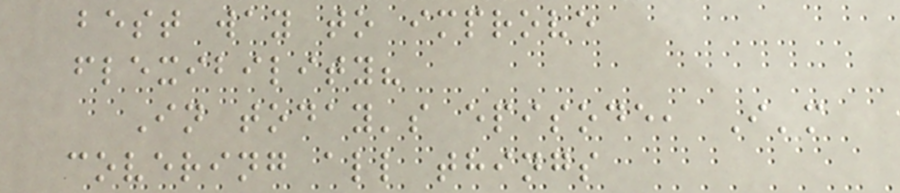best way to improve
flexibility?
In today's episode, I'm
covering all things
